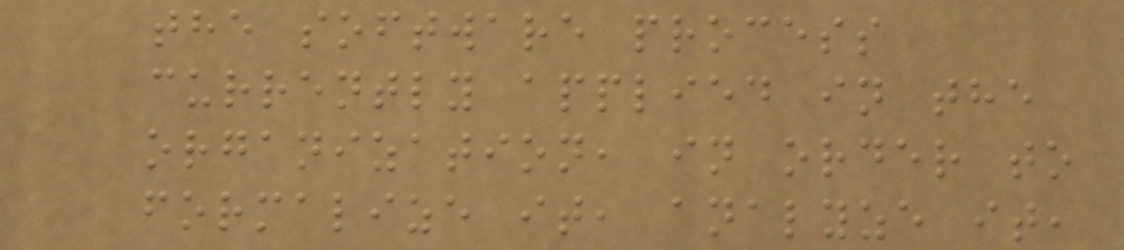the software process
currently applied in the
organization, in order to
formalize it, analyze it,
